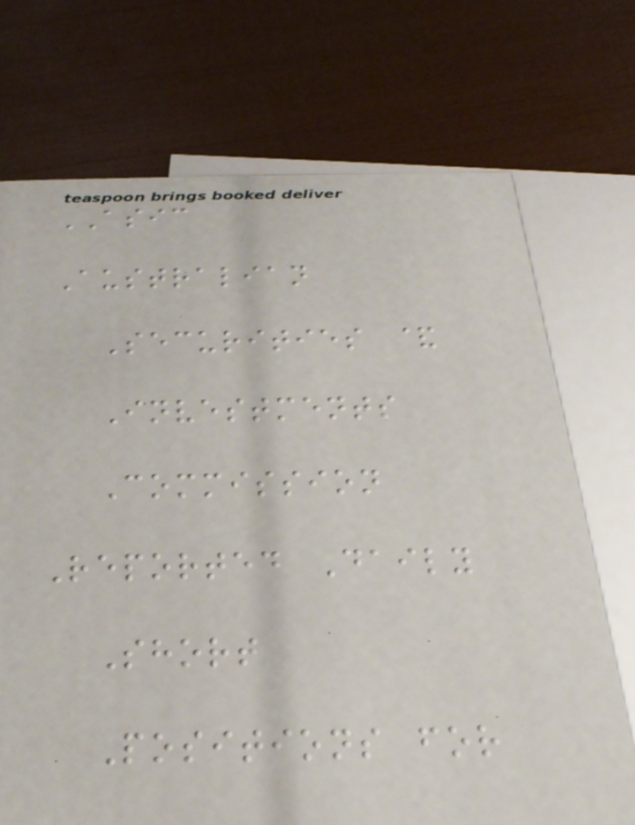ASIC
Australian
Securities &
Investments
Commission
Reported Daily
Short
Positions for
